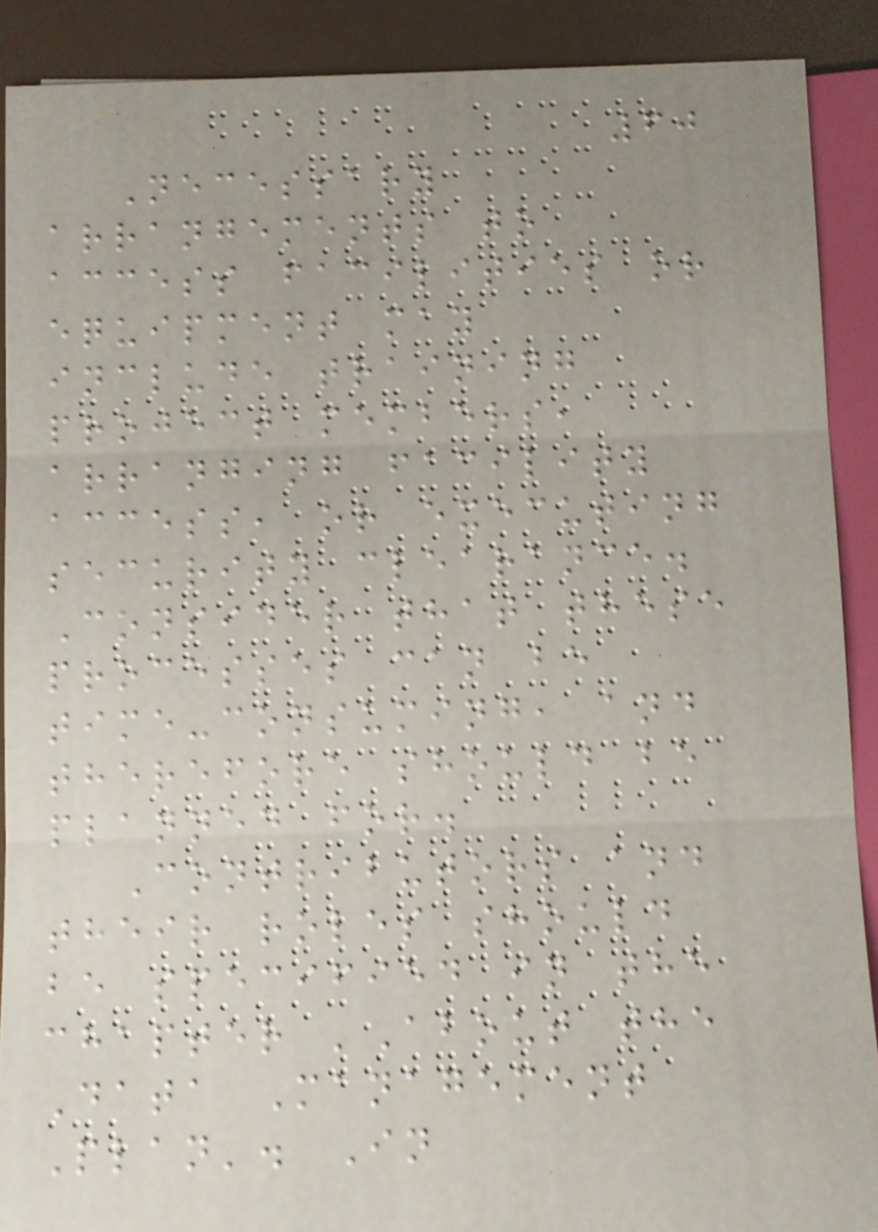60
Necessary
arrangements to
access facilities or
equipment may
include training
project members,
arranging facility
access, or executing
security clearance.
Consider that these
processes can be
time-consuming, and
therefore should be
planned for.
Contributors and
their roles should
be specified in the
chapter 'About the
Data Management
Plan'. In
